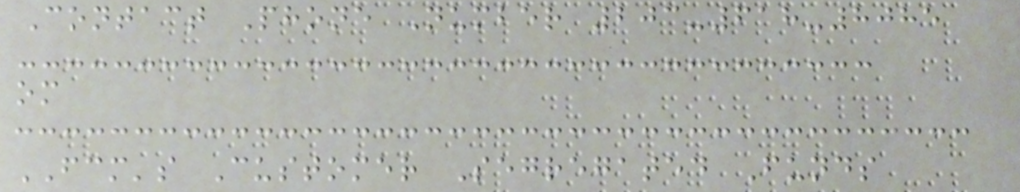Contact Phone Number 203-618-8085
om
FCM's Customer Segregated Funds
